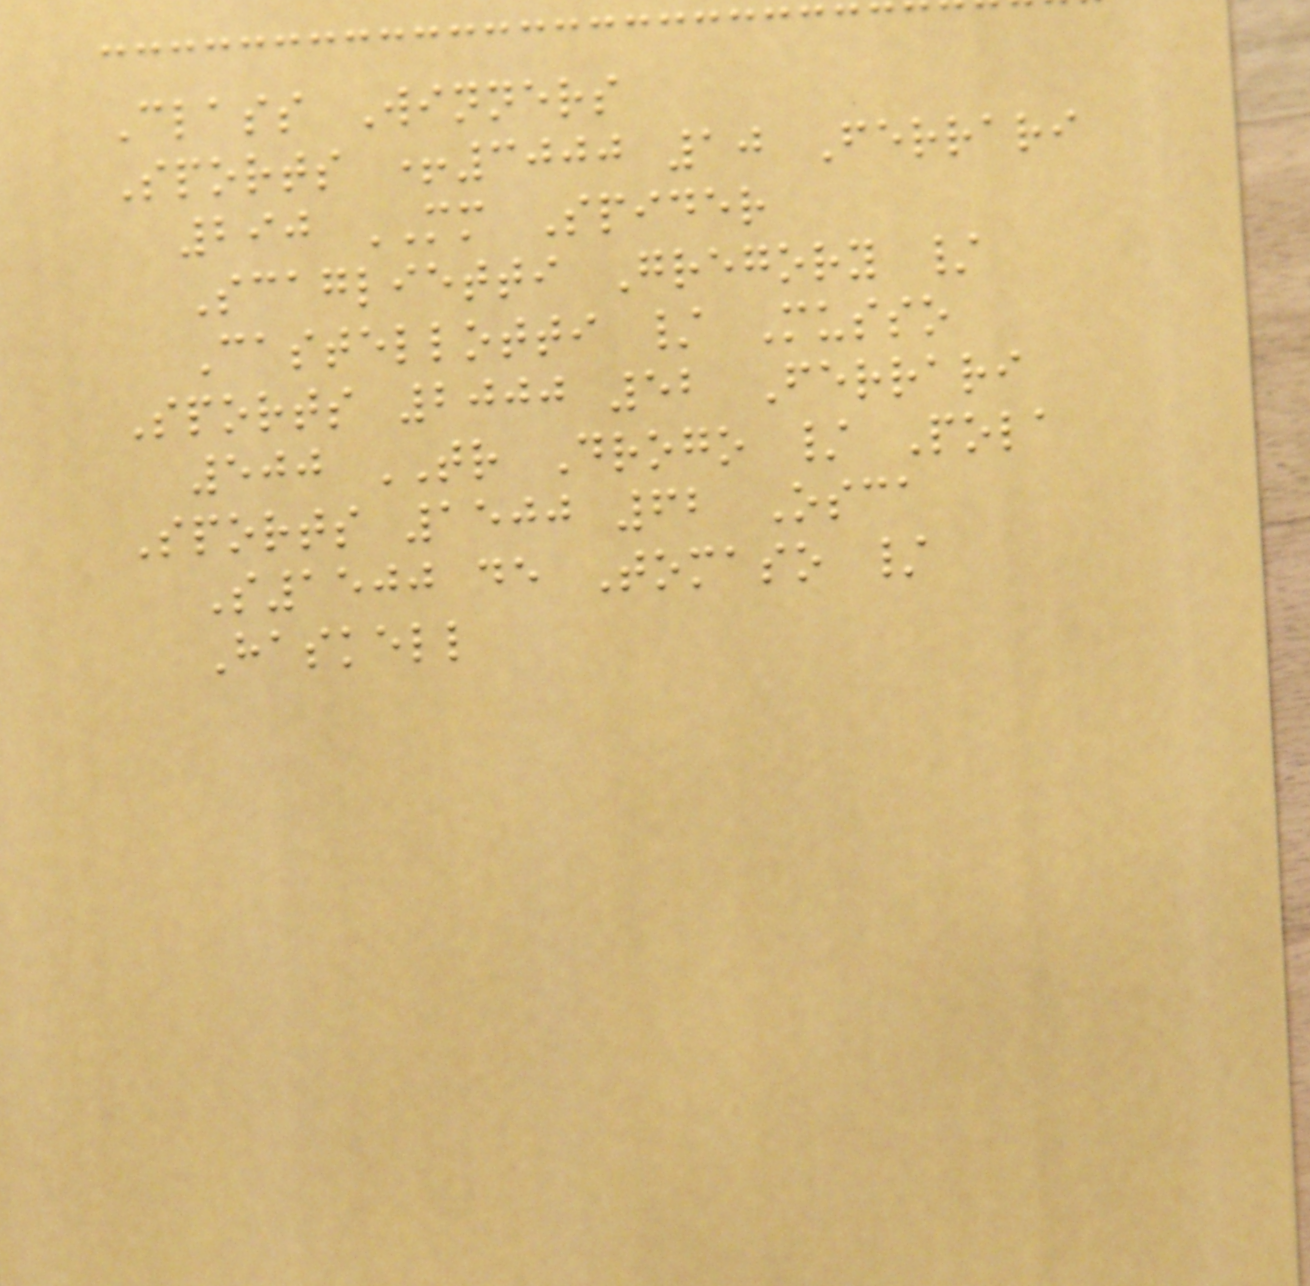Class Winners
Sports +3000 10 Ferrari
290 MM Spider
Scaglietti Gregory /
Castellotti / Musso
Sports 2000 52 Ferrari
500 TR Drogo / Pola
Sports 1500 62 Osca
S1500 de Tomaso /
Haskell
